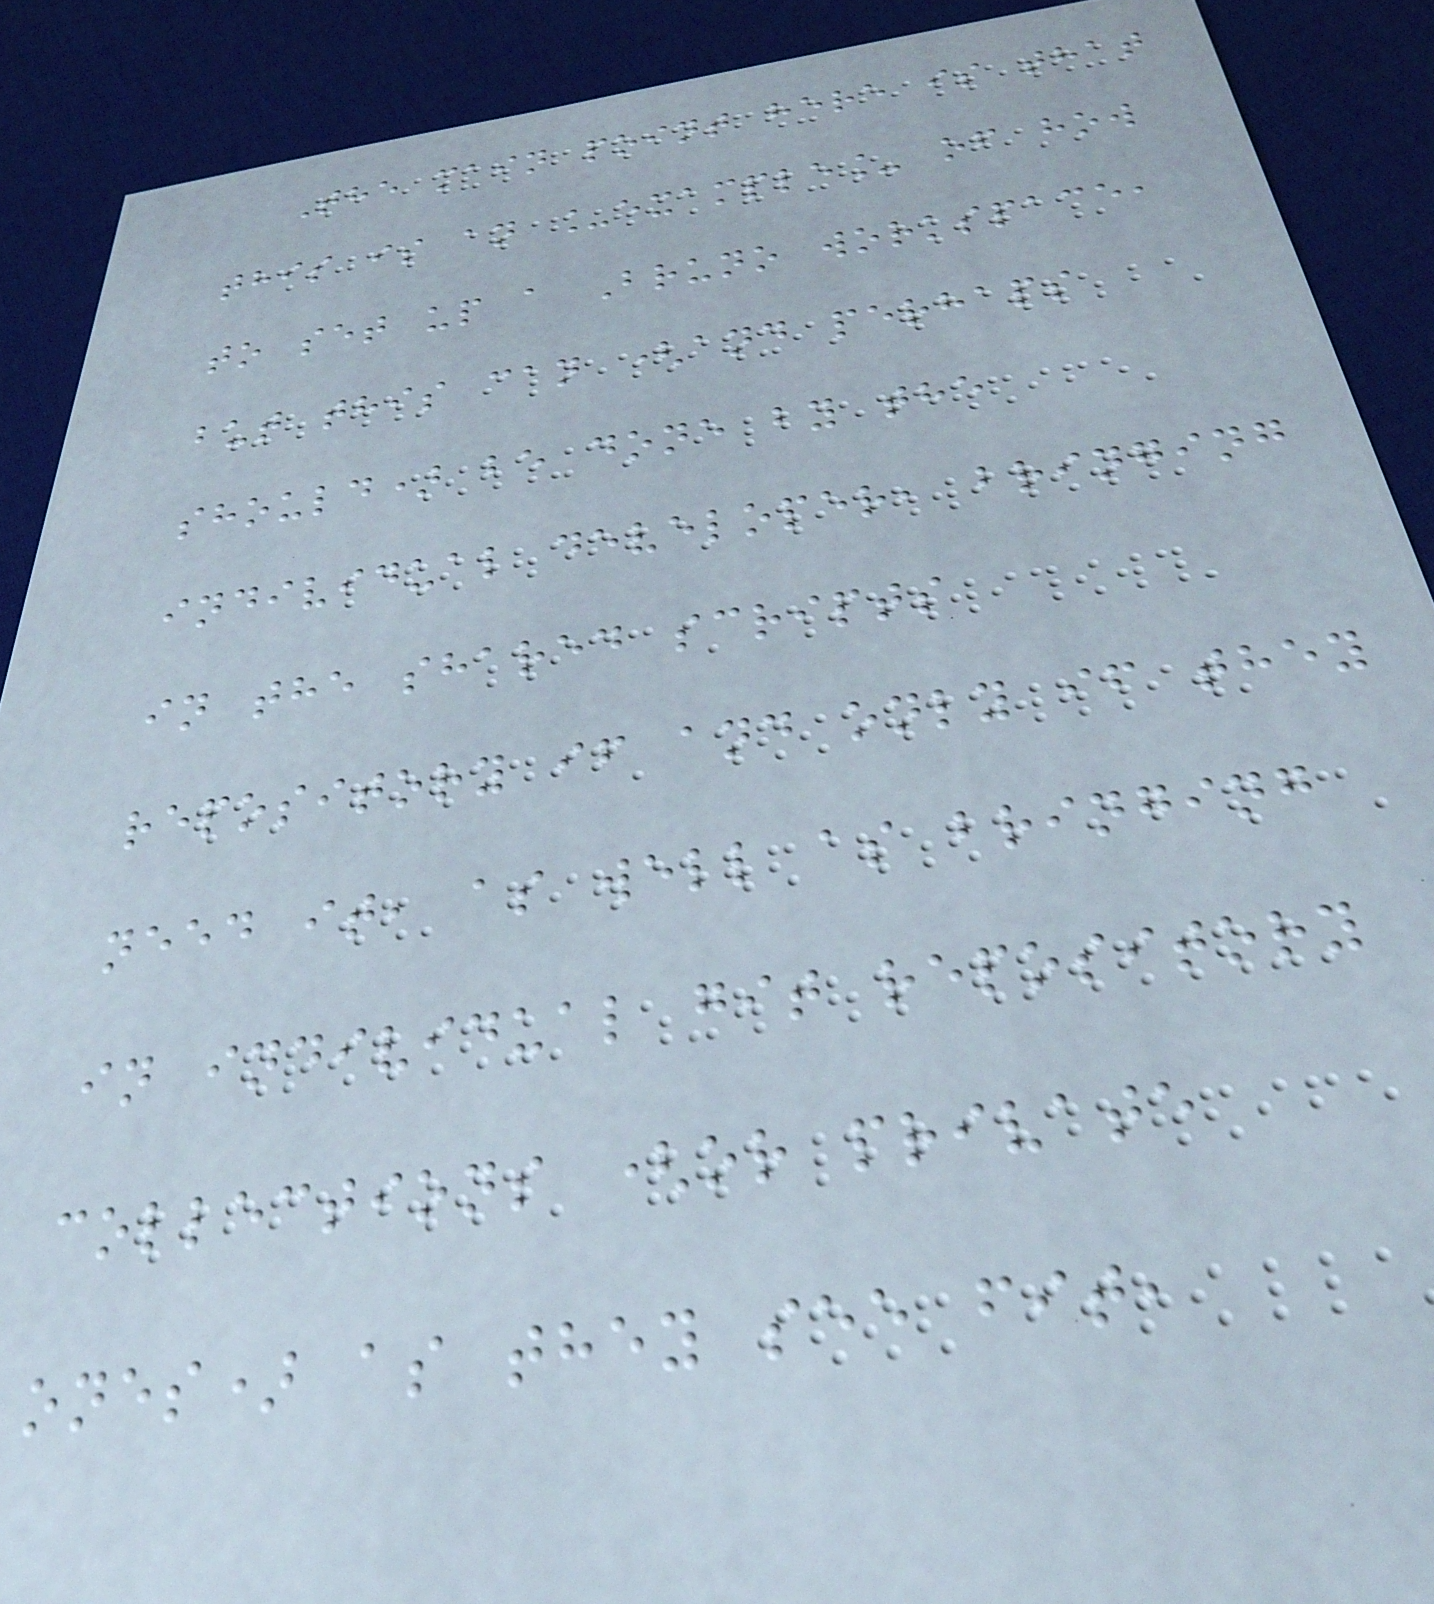The main point here is that
this is an _example_ of how
to set up a Bruno workspace,
but this can (and perhaps
should) be done by the
individual developer, bringing
in the shared scripts
repository if and only if they
need it, as well as bringing
in individual git repository
collections (or private
ones) as they see fit,
